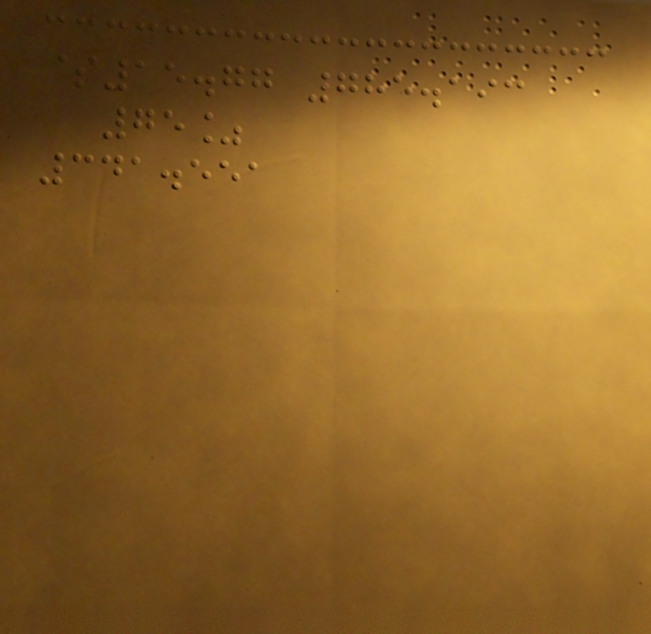$15.77 785.193
75%
341.551
